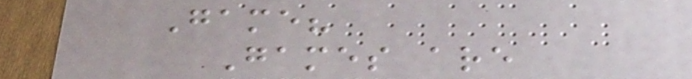Game?
Games are
